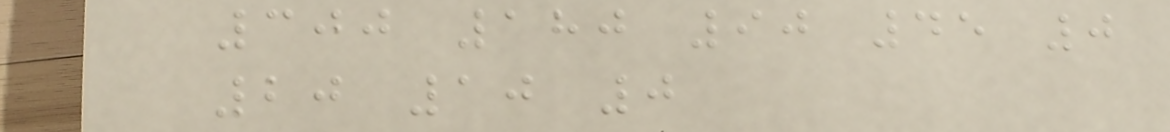300 180 90 45 0
20 10 0
